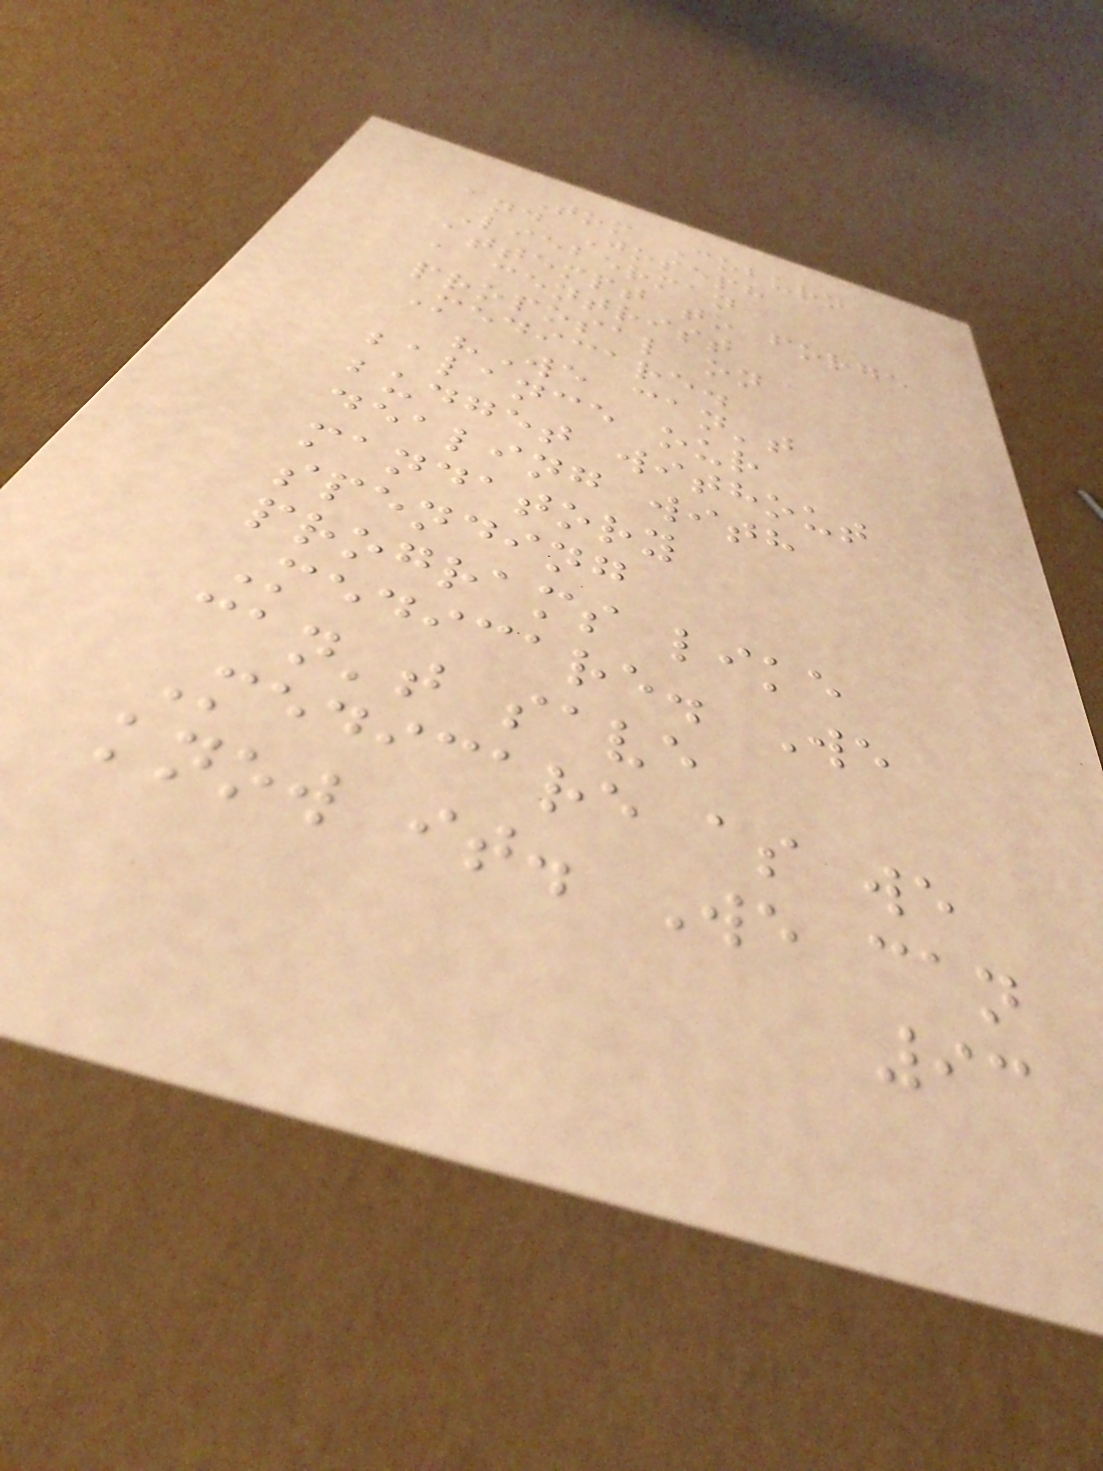Tom Coburn
and Joseph
Lieberman
attempt to forge
a centrist
proposal on
Medicare.
"We can't
balance our
budget without
dealing with
mandatory
spending
programs like
Medicare. We
can't save
Medicare as we
know it. We can
93
